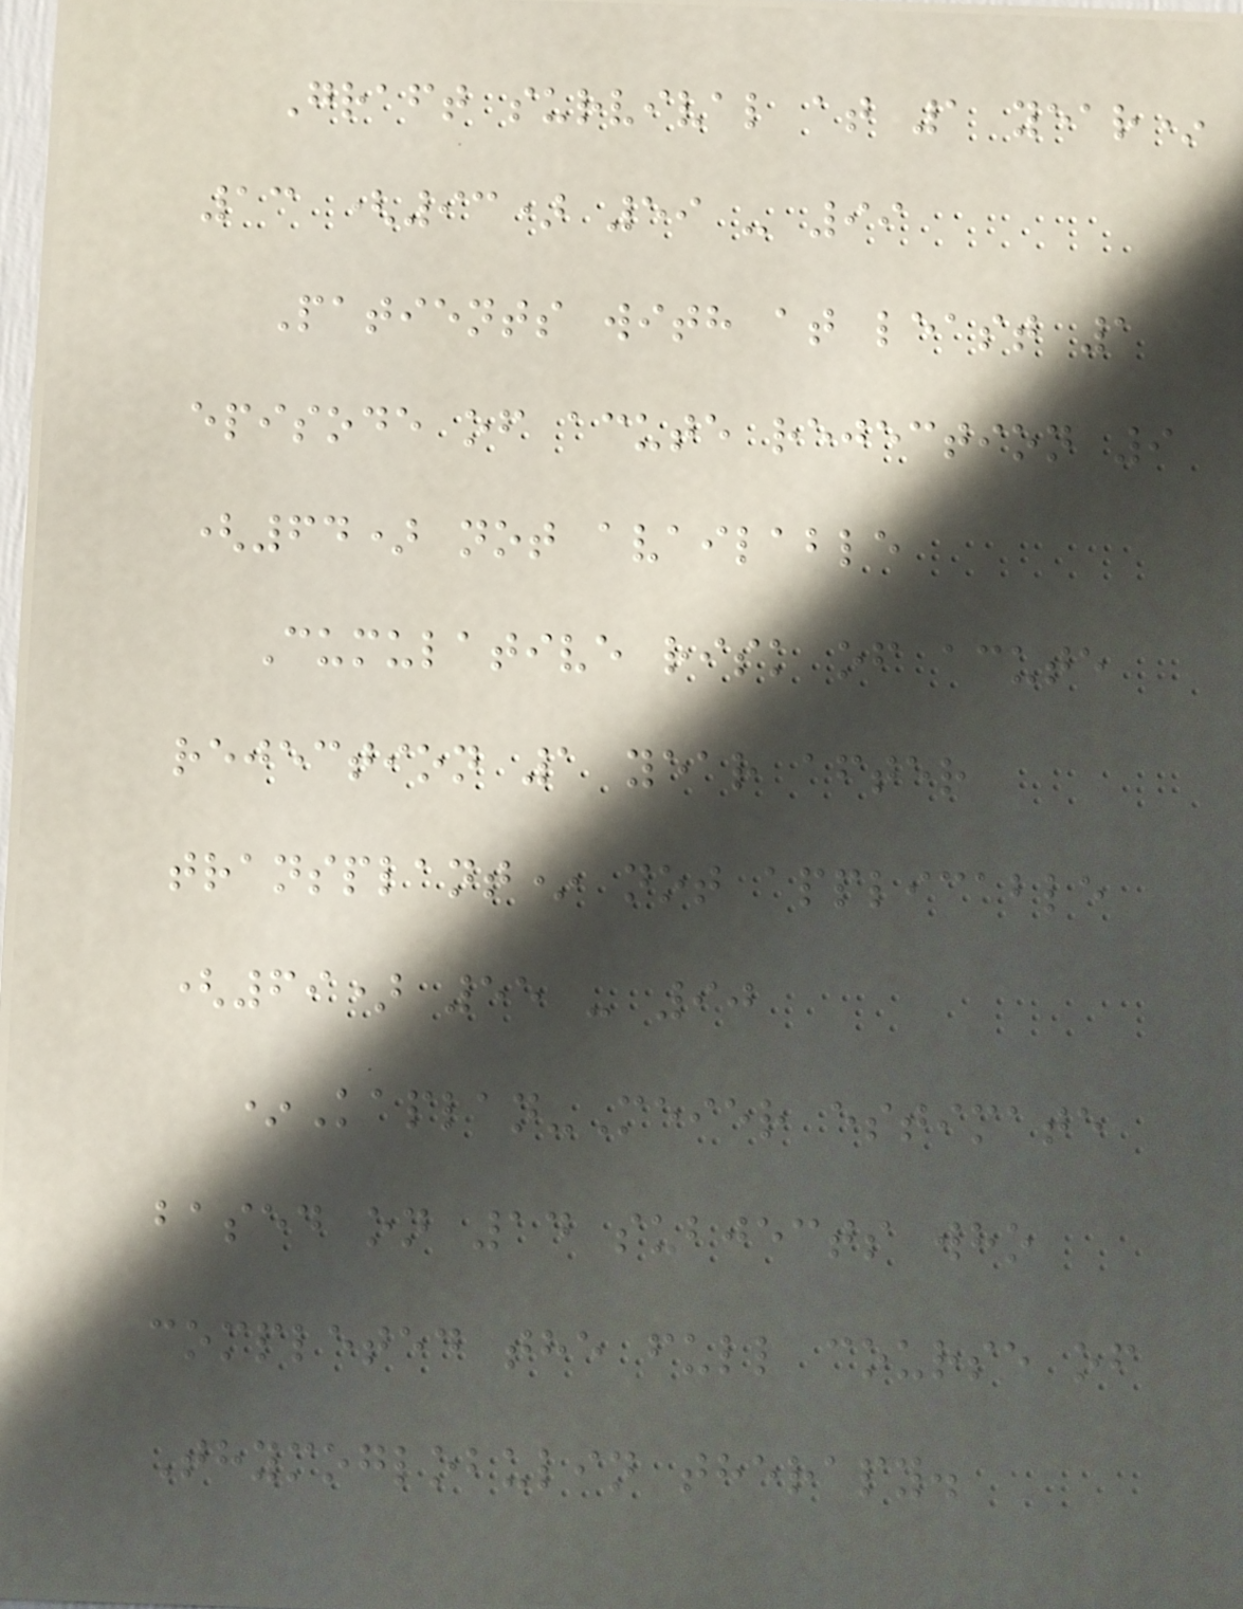Graft survival at 1 year*
13 (93) 59 - 99
Patients with at least 1
episode of acute rejection 9
(64) not available
Cumulative risk of acute
rejection 1 year after
transplant* not applicable
(69) 55 - 90
*Kaplan-Meier estimate
based on 14 subjects who
completed the full course of
Thymoglobulin therapy.
